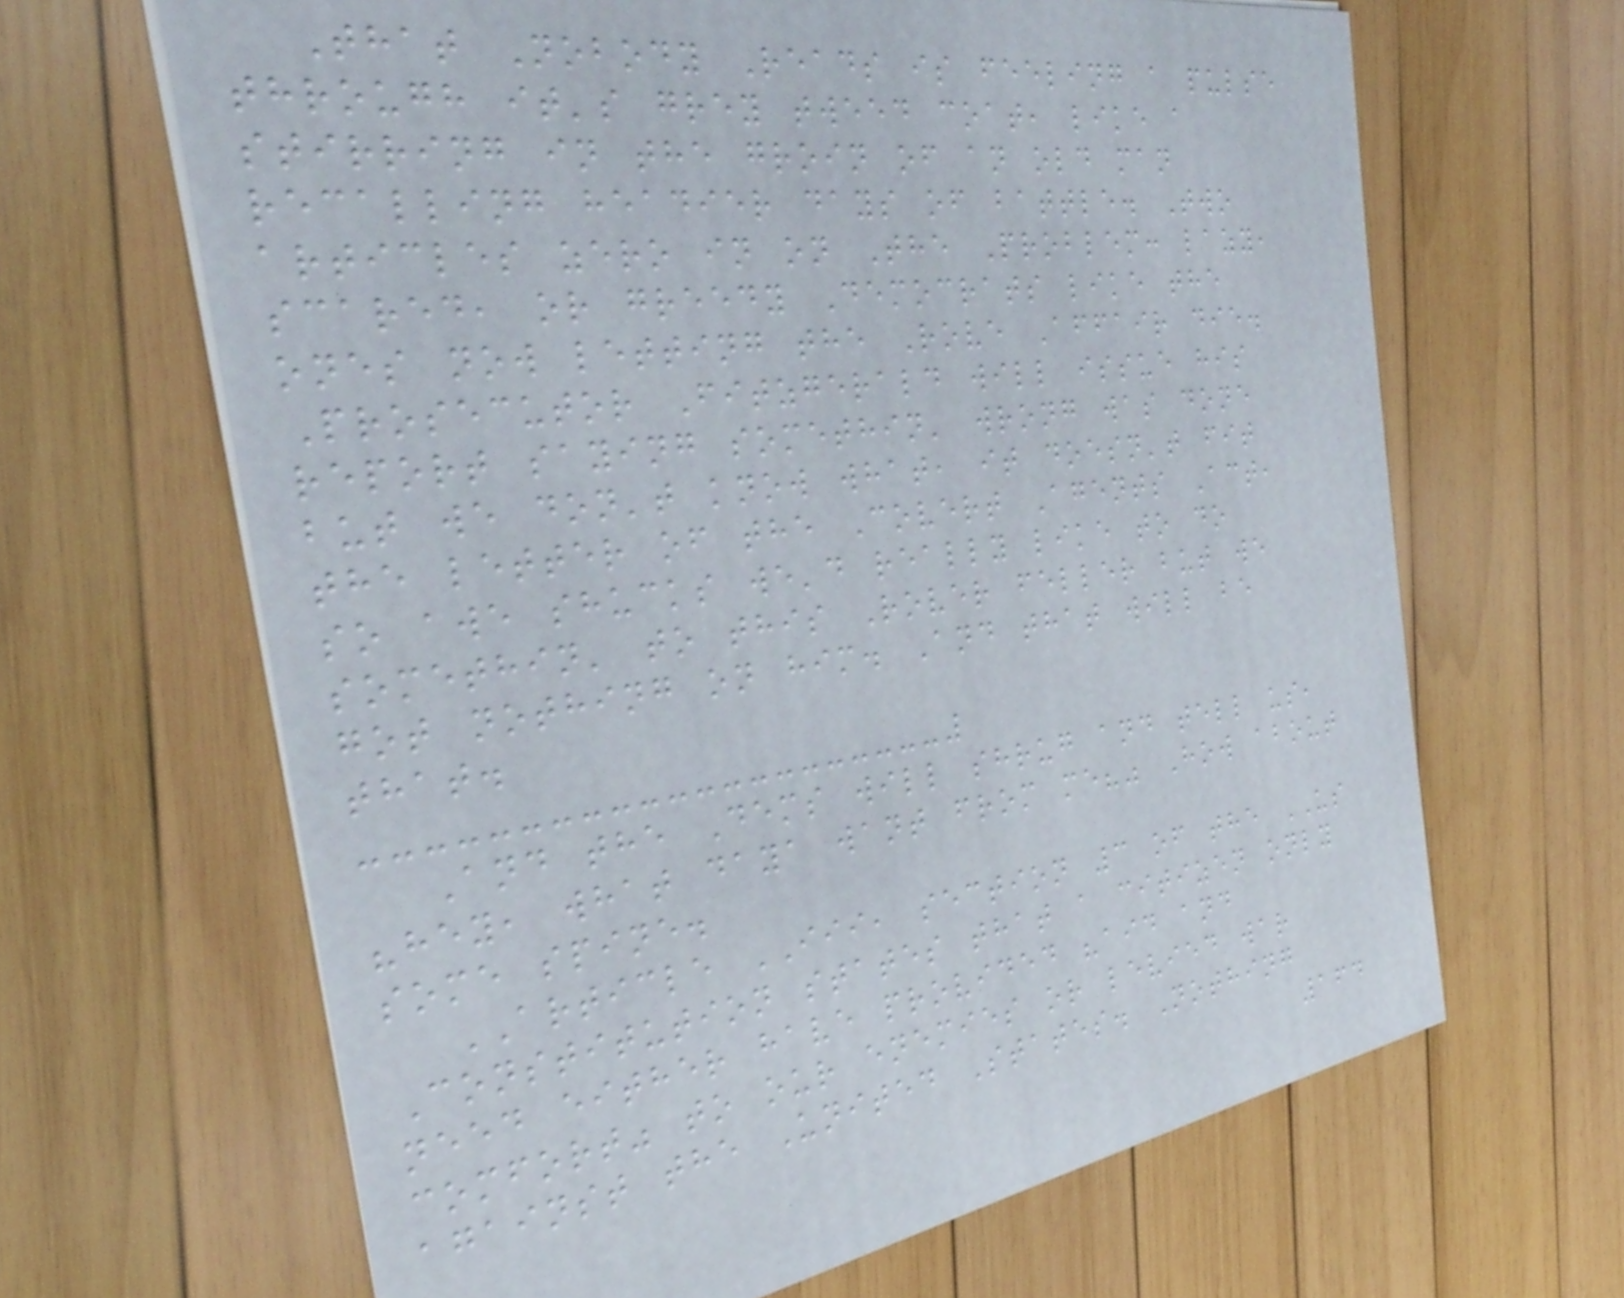That Nobody Reads is feeling a pulse
through it's grey tweed coat, like a
stirring in the groin of an old man
recalling headier days of battle. Two
articles zero in on The Problem: lazy,
scared, or greedy Democrats like the
ones now letting the Rove Affair die.
Prosecutor Fitzgerald will issue his
report saying somethin' wrong was done
but we don't know what, it doesn't fit
the letter of the Covert Agents Act,
so awe shucks we'd really like to do
somethin' to this Rover feller but we
got nothing on him. And that will be
that.
And the Dems will shrug and tell us,
"hey, what daya want from me?" How about
some spine.
ARTICLE III, section 3 of the US
Constitution states that a citizen only
need either have provided "aid and
comfort" to our enemies or levied war
against the United States. Nothing
164
